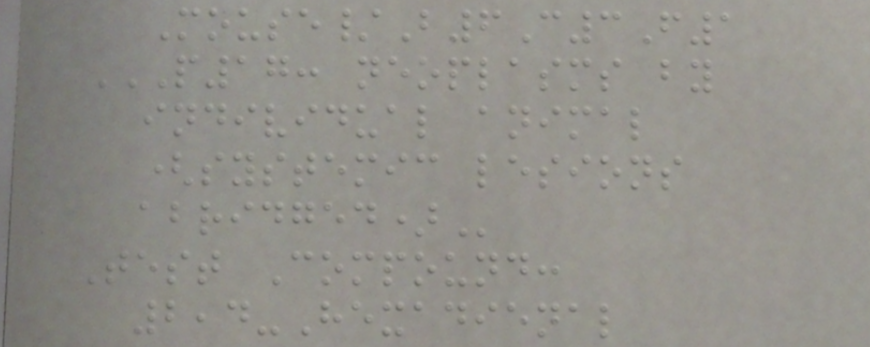Mouse/B6C3F1
P17: NEOPLASMS BY
INDIVIDUAL ANIMAL
(SYSTEMIC LESIONS
ABRIDGED)
Test Compound:
2,4-Hexadienal
